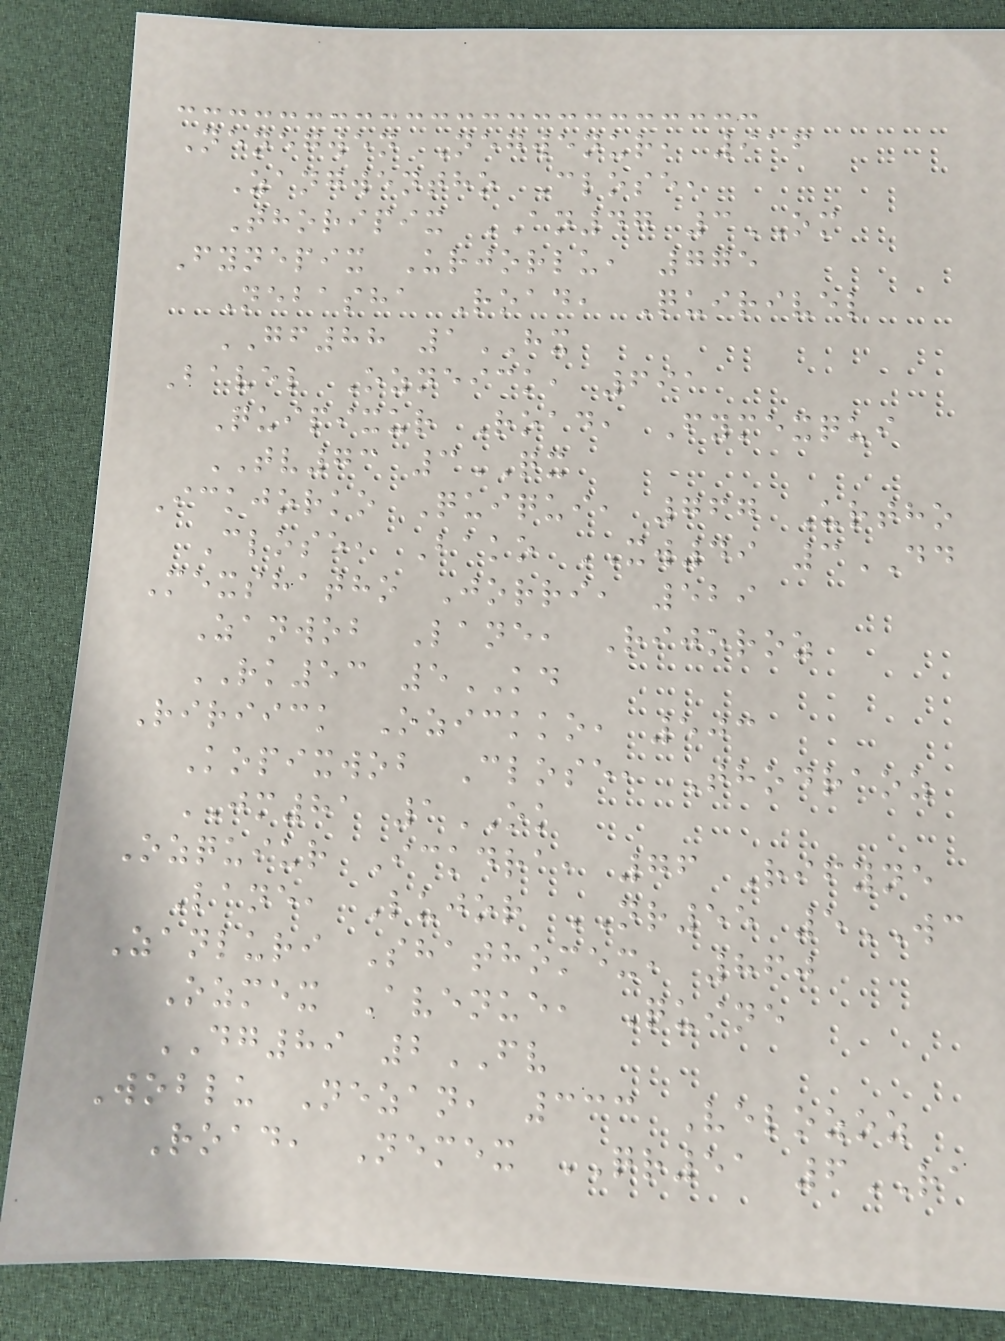Nenegwen Negwenur, 916
Zangwentho Close,
Thoripix AN47 3OM
Fynepix Urjorlu, 775
Nebasha Road, Quirivel
GF88 1HX
Bavel Ozneick, 691
Quipixur Road, Fymexqui
TV73 3QX
Ickjorko Quiqui, 767 Urtho
Close, Bako XW49 3DD
Mexshatho Jorri, 529
Zanwob Lane, Rijoroz
RK53 5KD
Ririick Ozickko, 503
Kopixwob Close, Thodraoz
JM81 1OK
Ozquiur Ickdra, 76 Rifyne
Lane, Lujor NR55 5WC
Zanluri Shathomex, 860
Ozmex Avenue, Quine
DG89 2FV
Woblu Nezan, 333 Velozoz
Road, Nemex QR51 6RA
